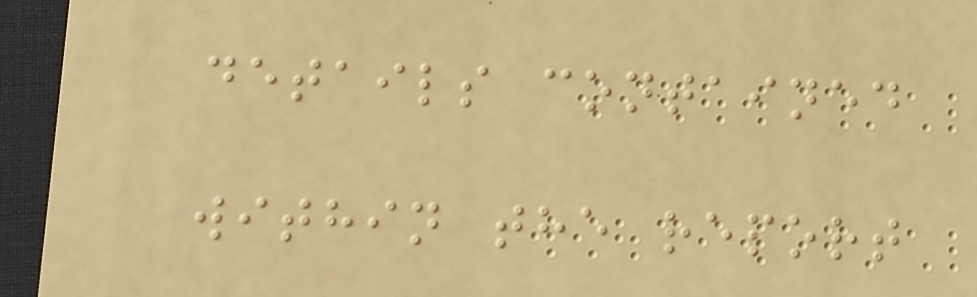details contained
within the report
